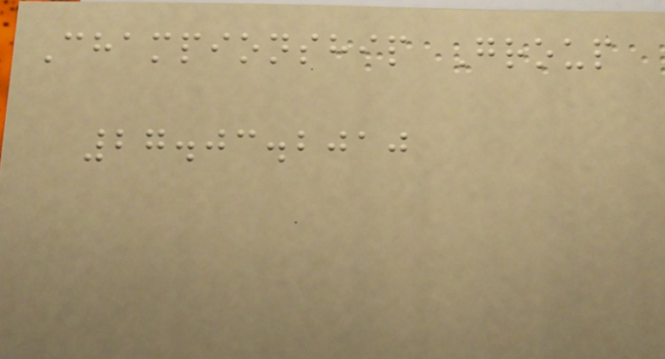Championship Group
27.03.2010
